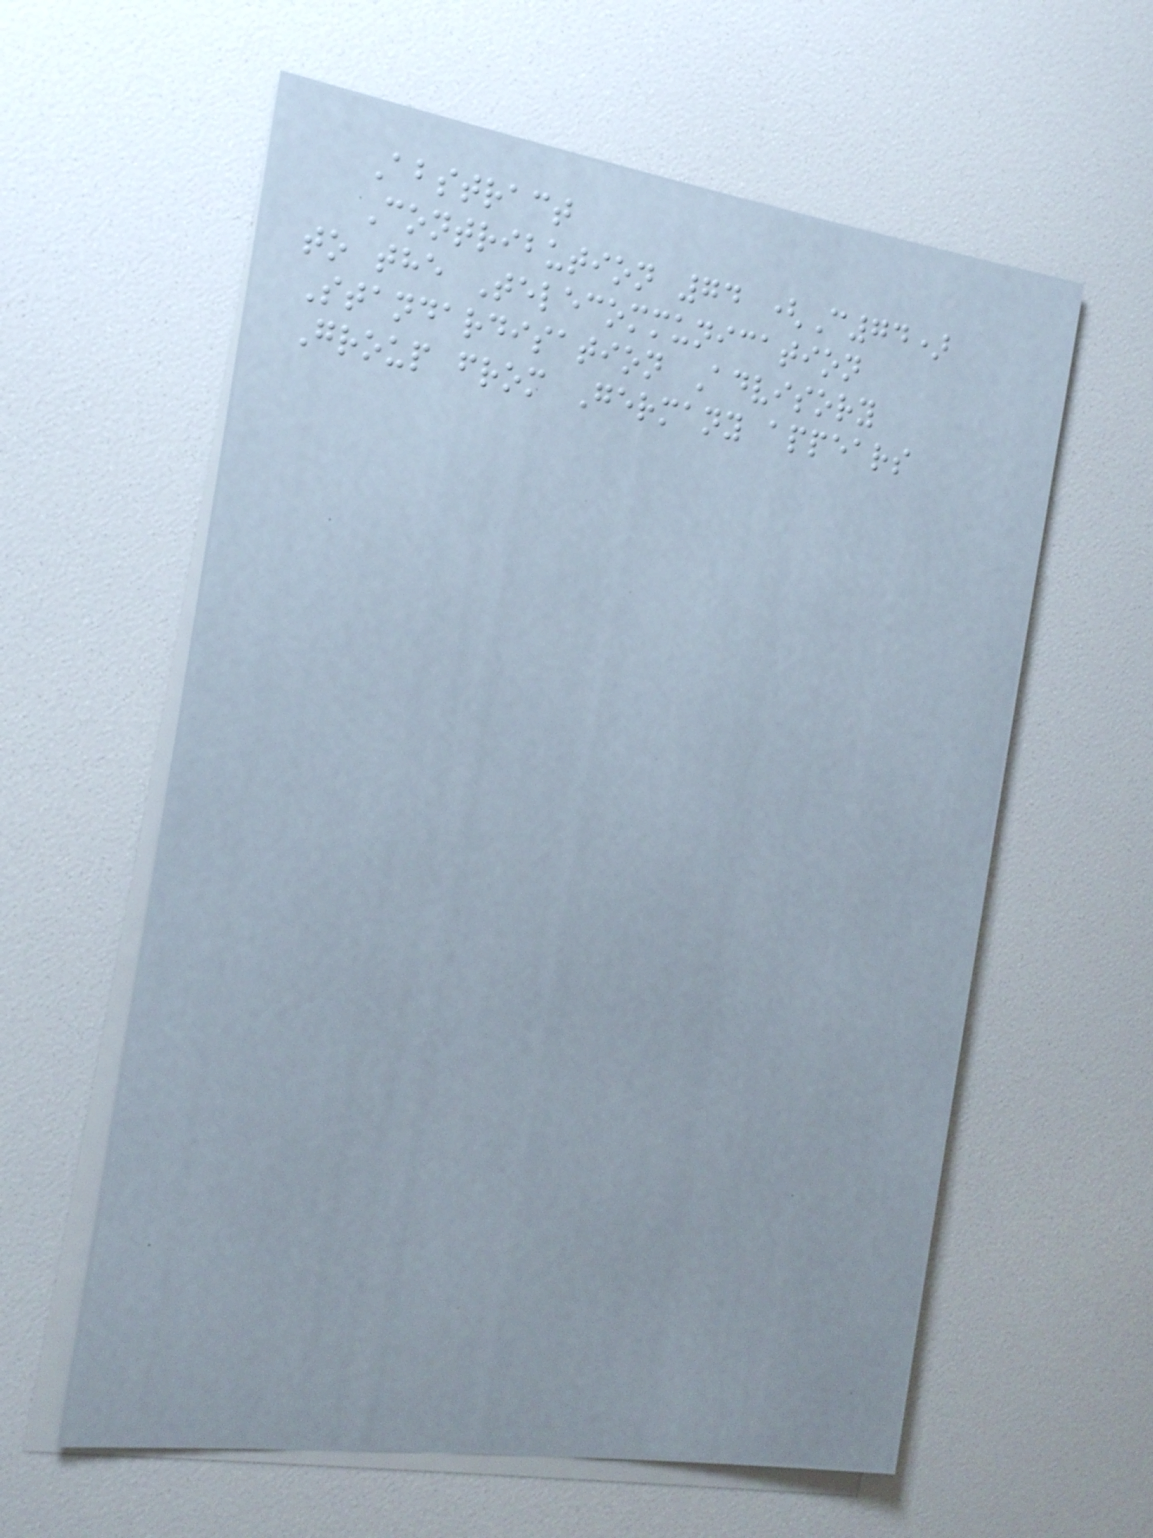Abstract
Contribution 74 (C74)
to the Telecommunication
Standardisation Advisory
Group from Germany appears
